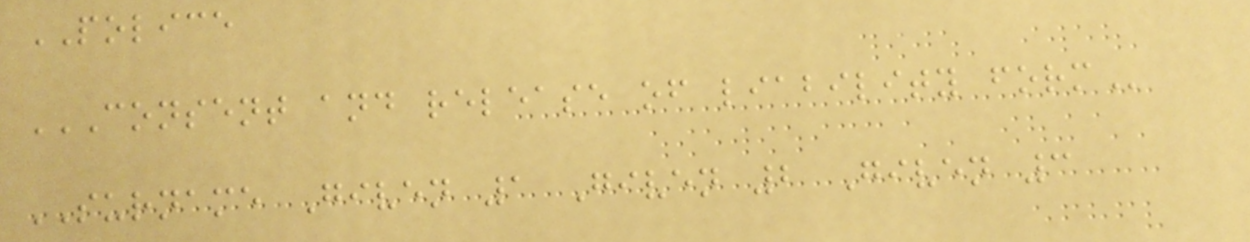POLICE
CONSENT AND RELEASE OF LIABILITY FORM
SURNAME Given 1 Given 2 Given 3
